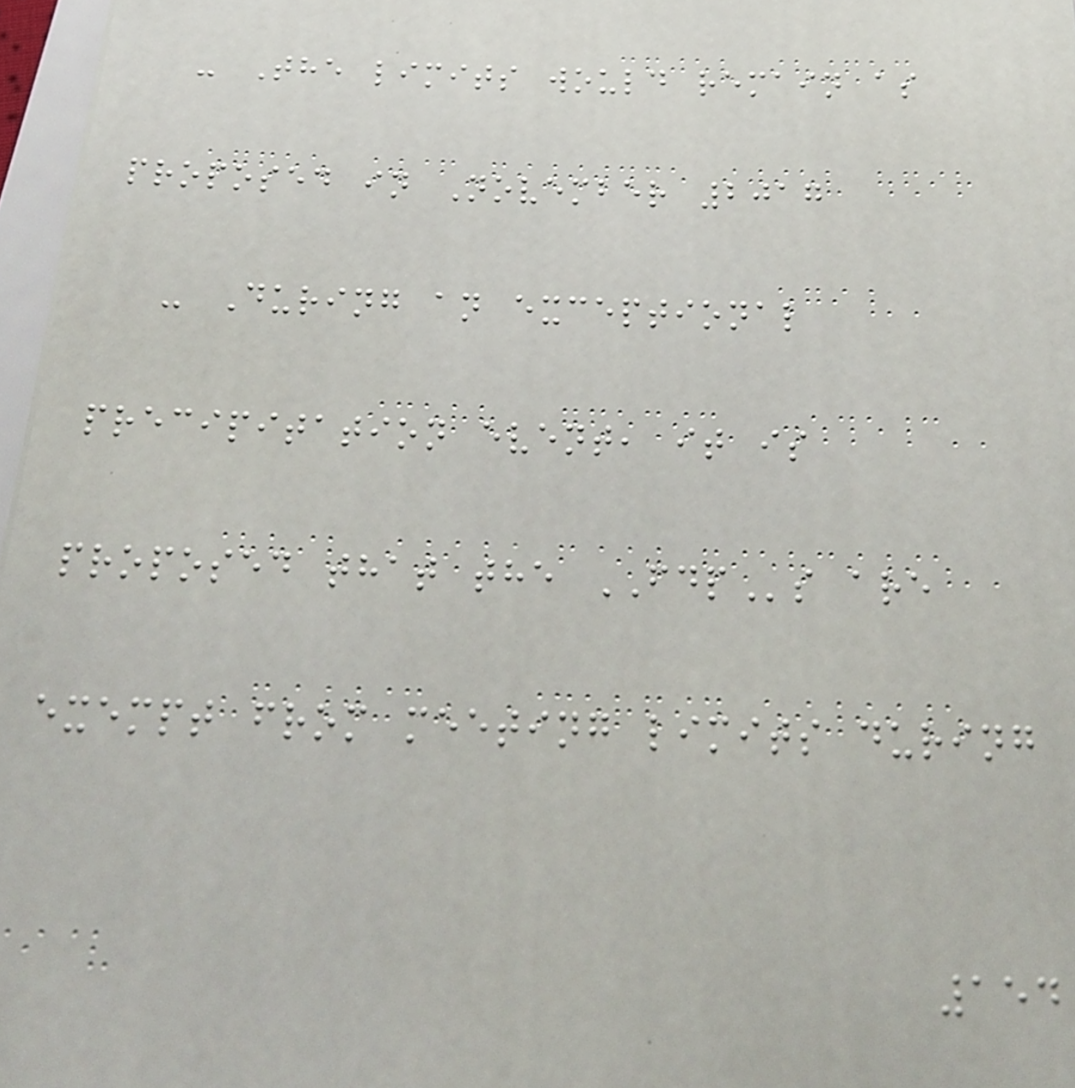- The limits would remain as
proposed in November 2017
- During an exceptional
precipitation event, it is
proposed that the FDPs are
exempt from meeting limits during
154
